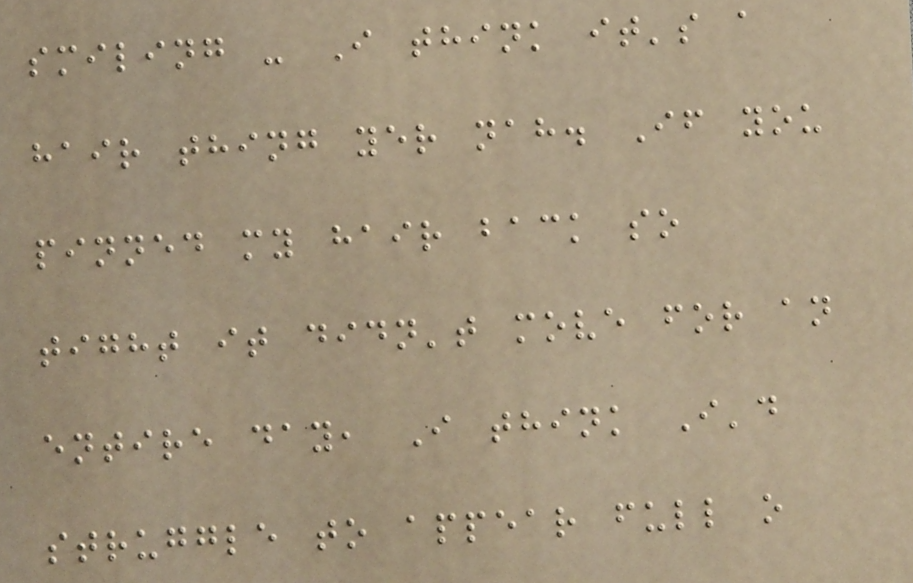smiling - I think it's a
hair thing yer nah. If you
pinned my hair back so
tight it didn't move for an
entire day, I think I'd
struggle to appear full o
